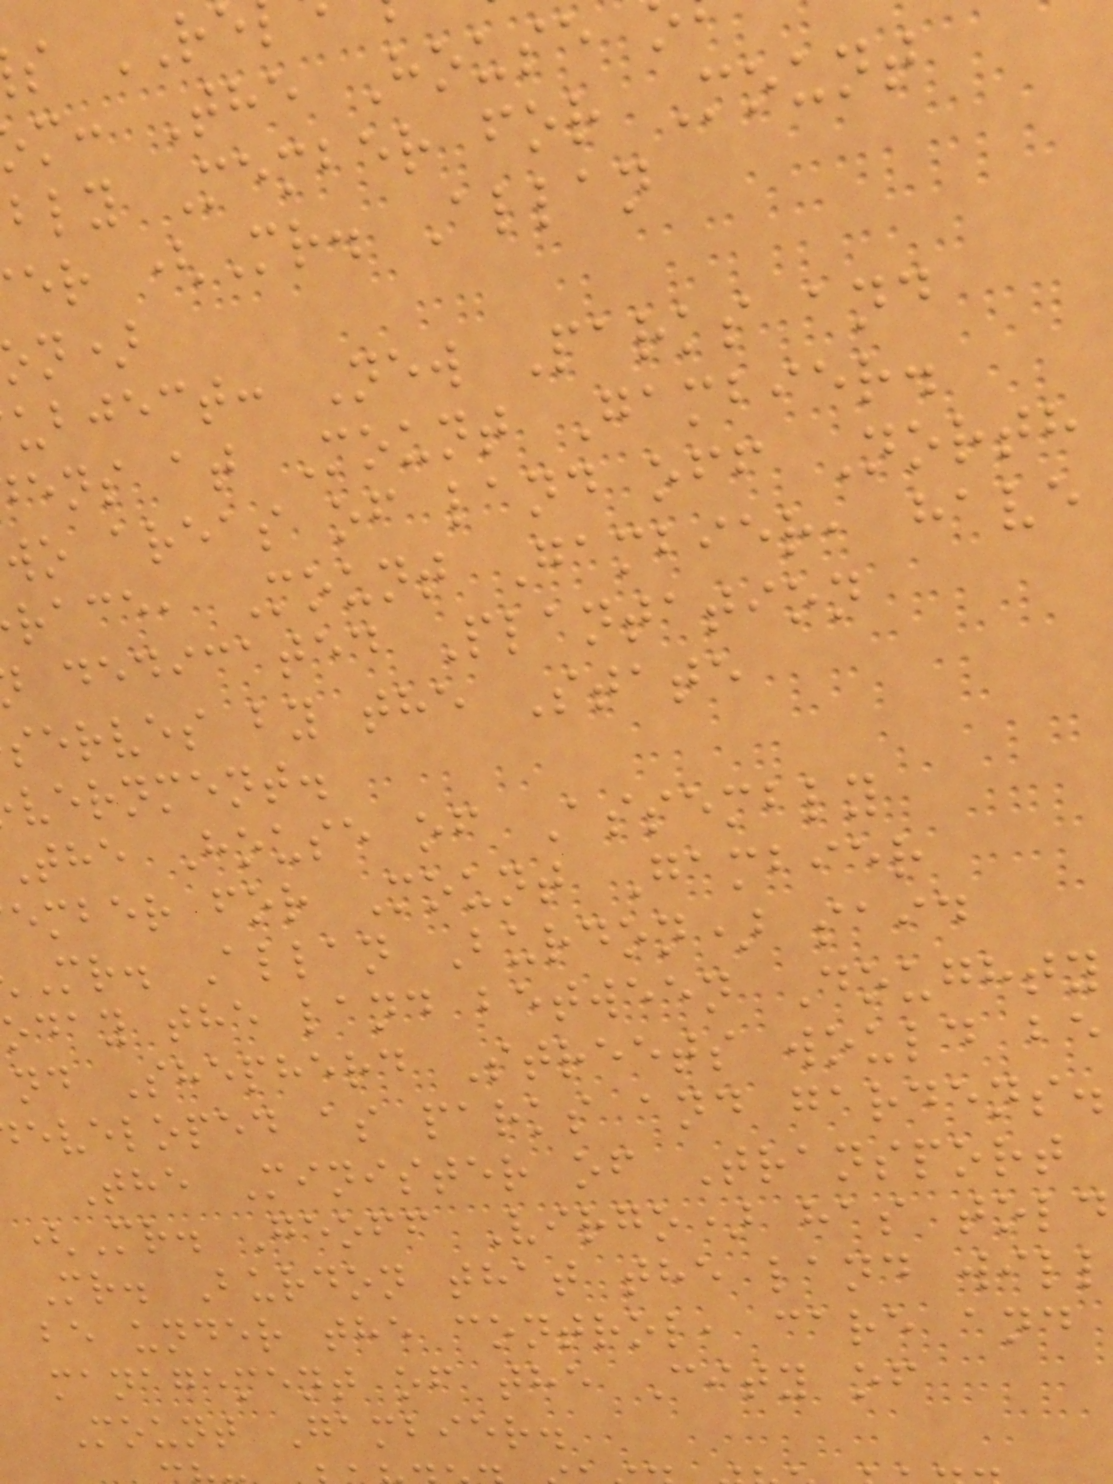m: The House
bly Member for Mount
er (Mr. Allan
ubject: New Parks and
ens at Mount Gambier.
wo areas of land off North
race, Mount Gambier, have
dedicated Plantation
serves by the State
vernment.
the House of Assembly
ember for Mount Gambier
Mr. Allan Burdon) said
oday the land between Doughty
nd Shepherd Streets would be
eveloped as parks and gardens.
The Minister of Transport
(Mr. Geoff Virgo) has told
Mr. Burdon that the land will
be under the control, care and
management of the City of
Mount Gambier.
